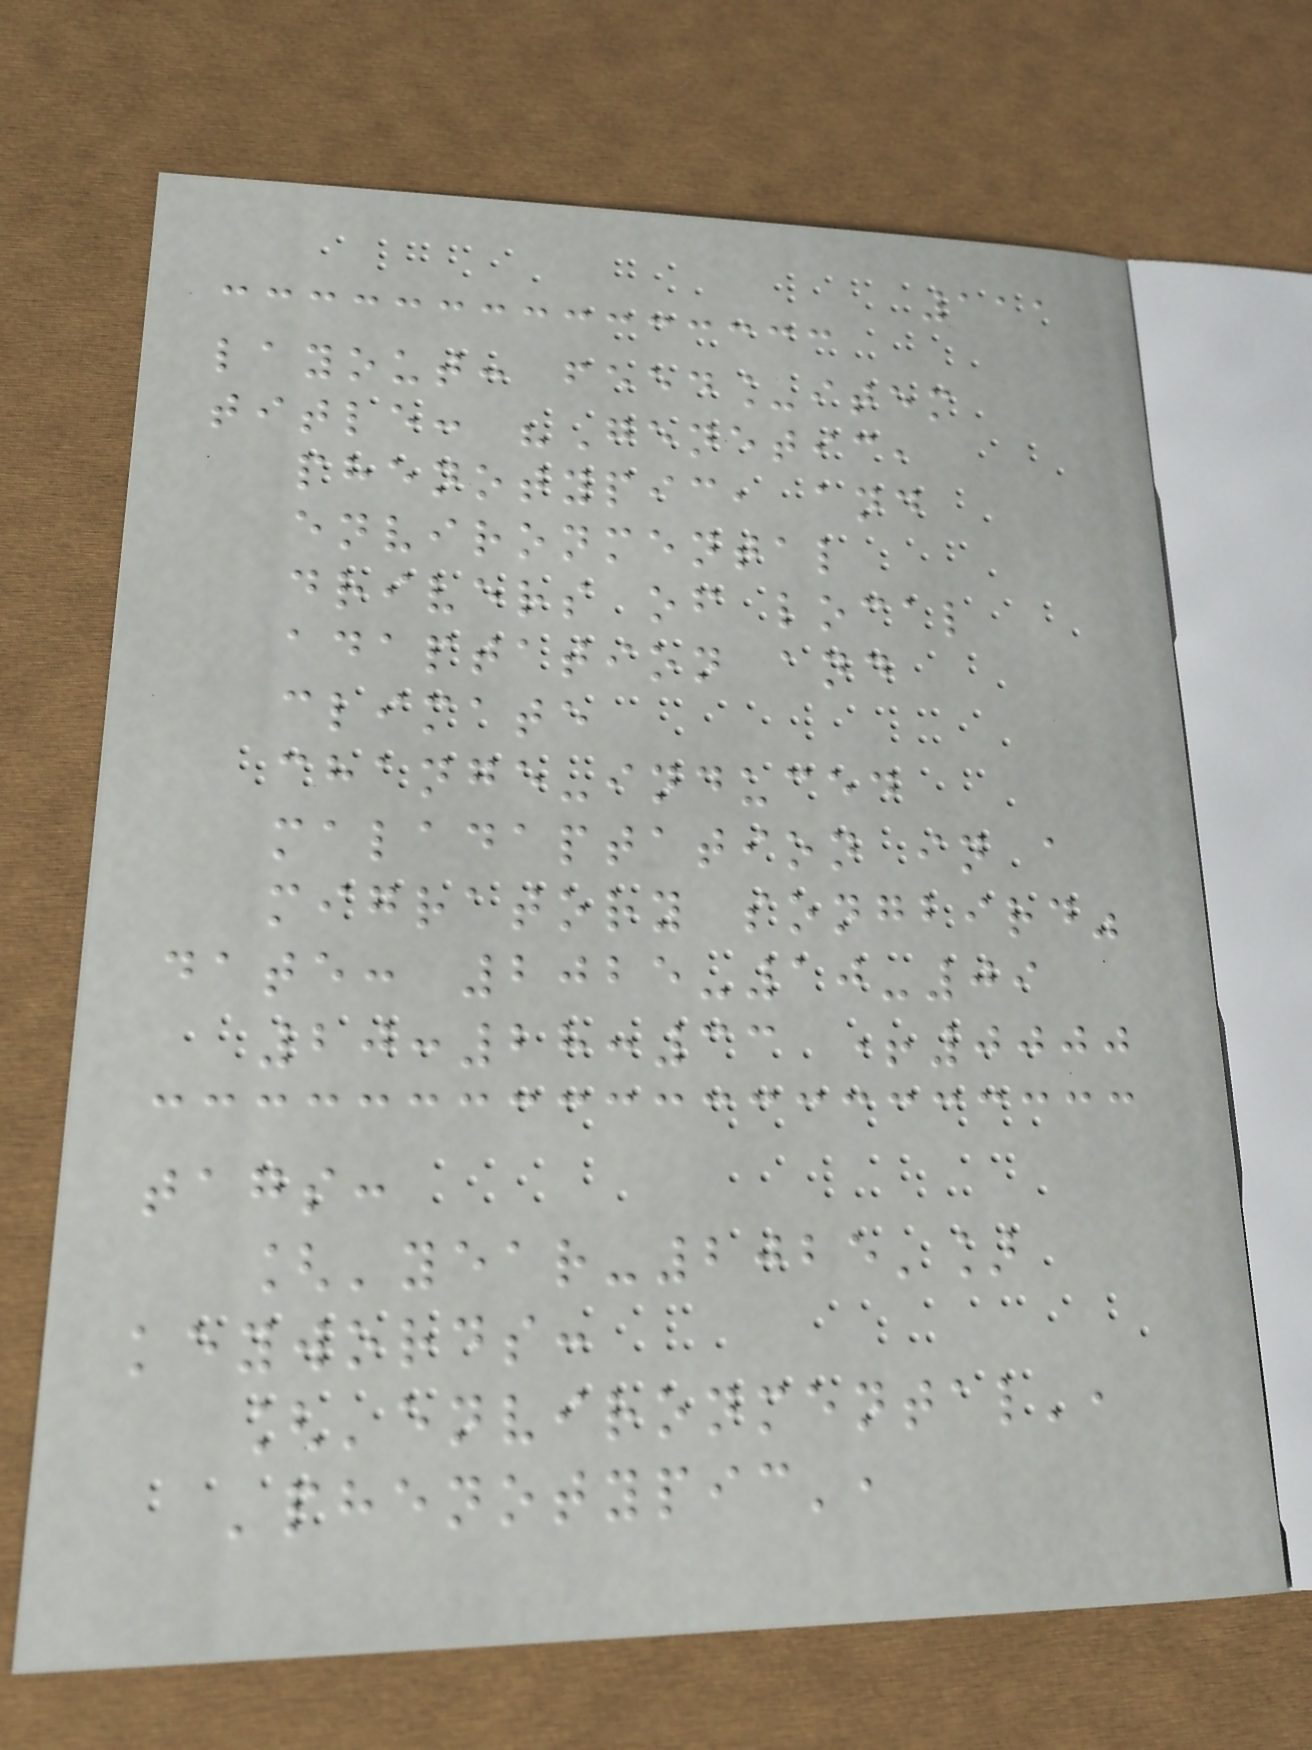111
layout: feed_item
title: "Genetic,
phenotypic, and
environmental
drivers of local
adaptation and
climate
change-induced
maladaptation in a
migratory songbird"
date: 2025-10-09
20:28:33 +0000
tags:
['year-2025']
keywords:
['environmental',
'phenotypic',
